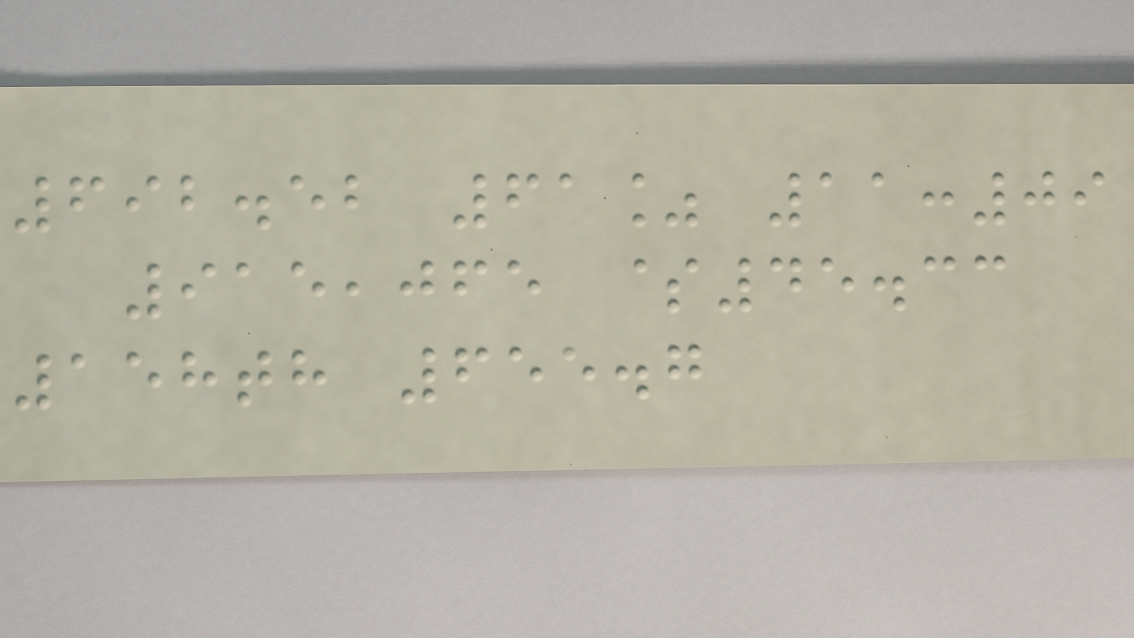692.52 61% 11:09
915,065 $45.33
158th 655.7
